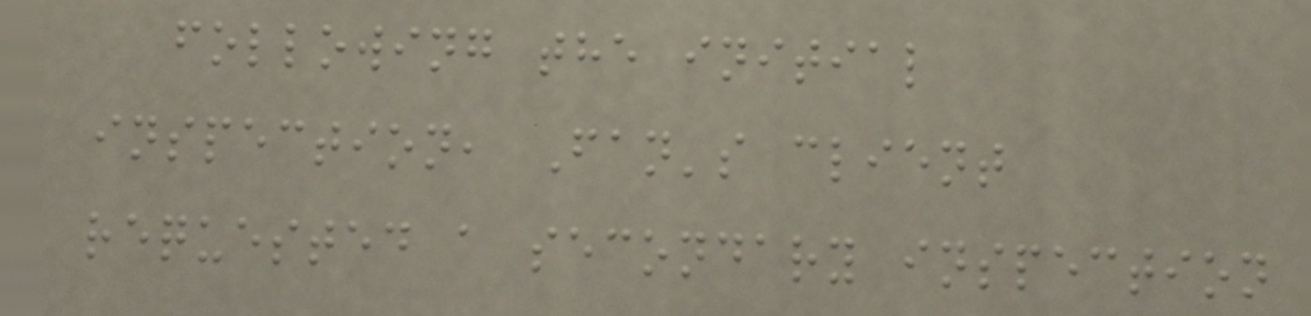following the initial
inspection, Fan's client
requested a secondary inspection
